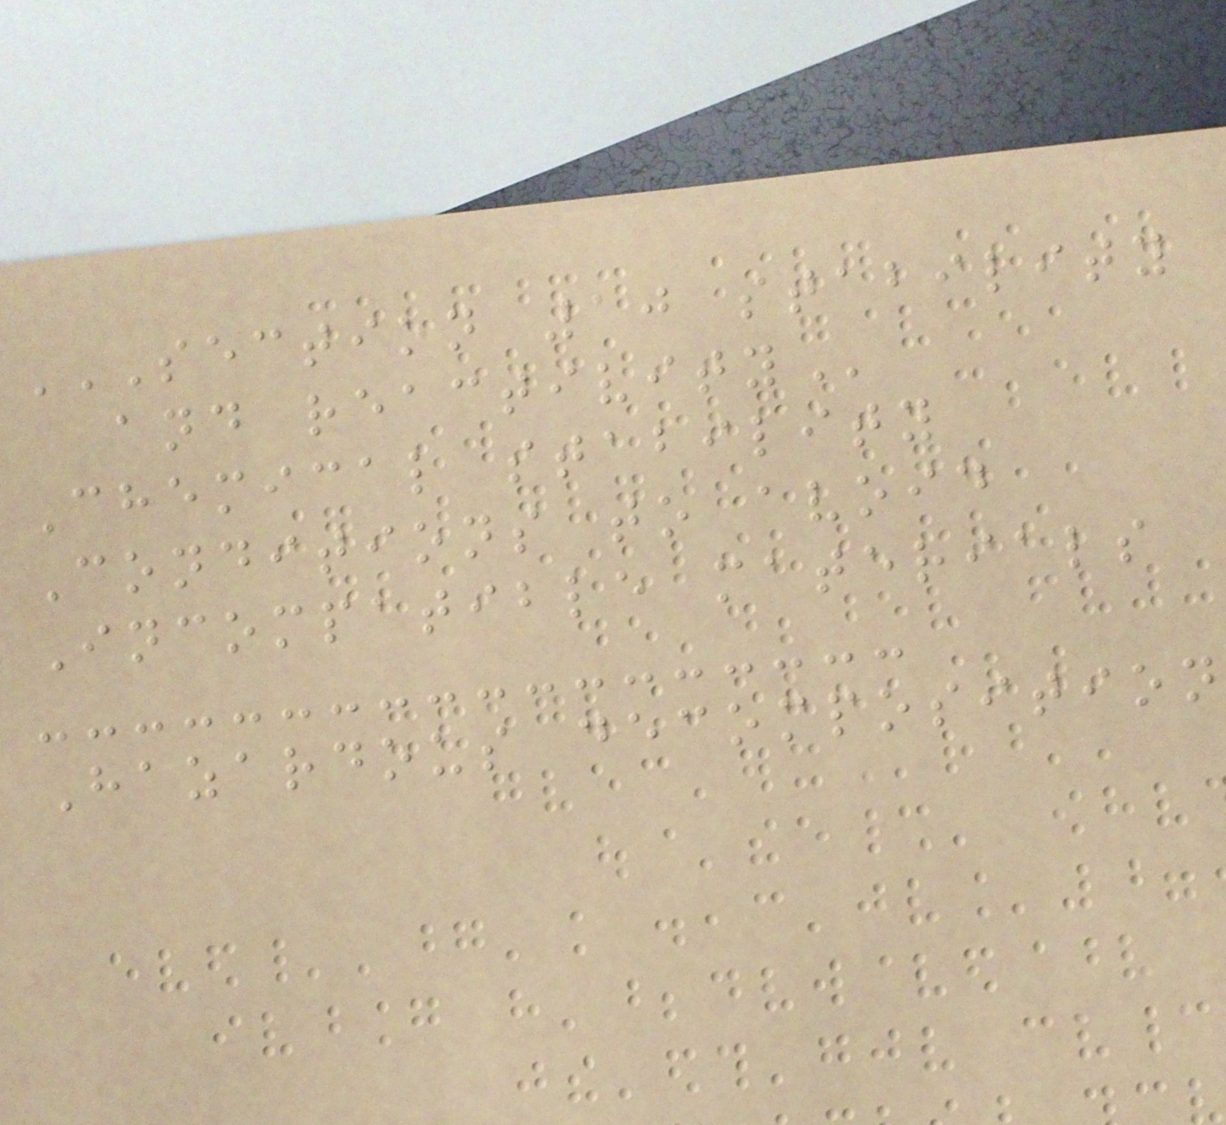SECTION 10 STABILITY
AND REACTIVITY
Chemical stability
Conditions to avoid
Incompatible materials
Hazardous decomposition
